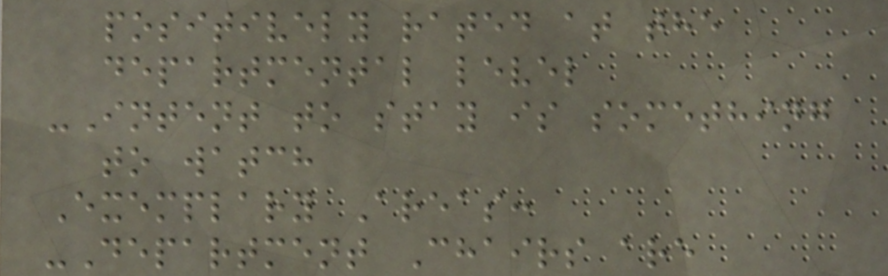positively rated at the
departmental level
-Intent to stay is something
to watch
Exemplary Areas:
-Department Chairs are
